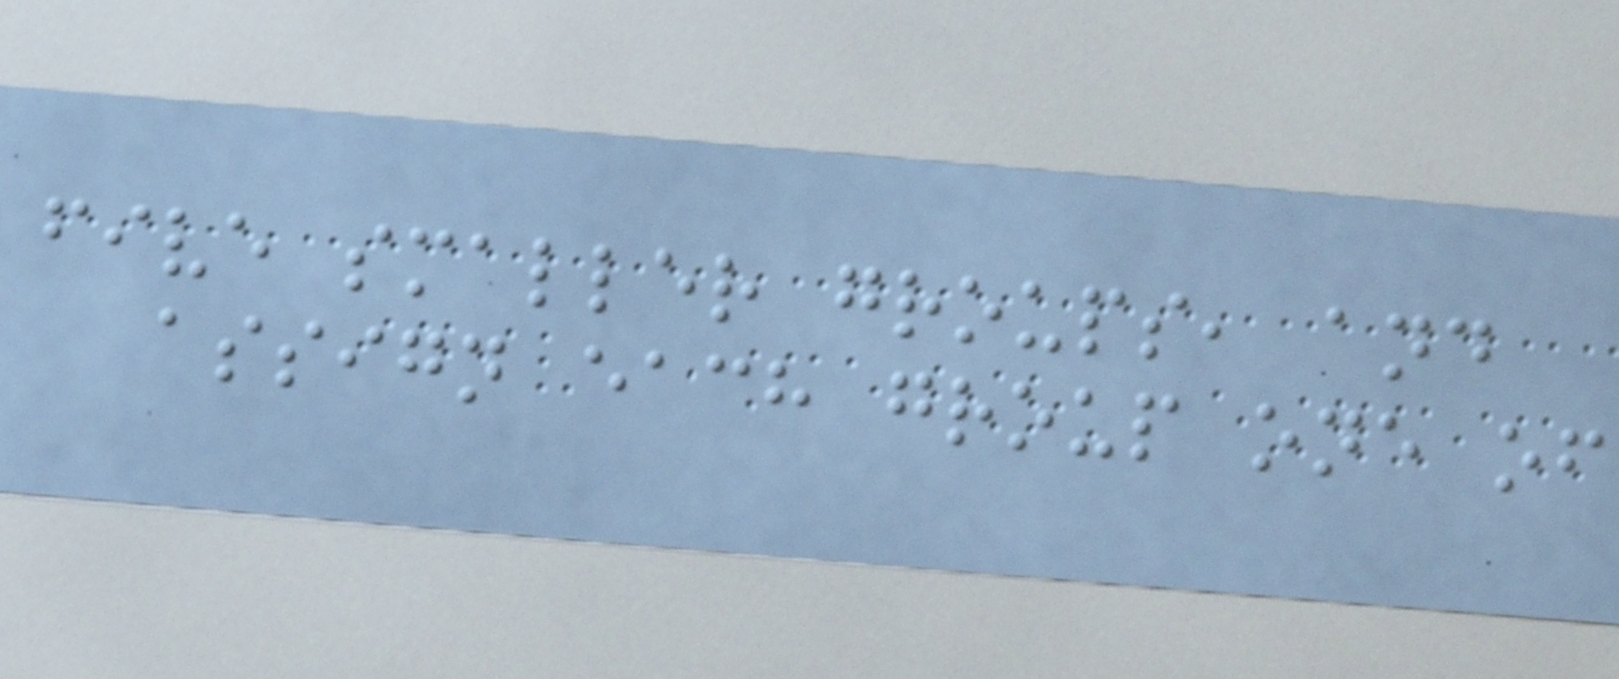five smaller groups, and
assign each group one of
